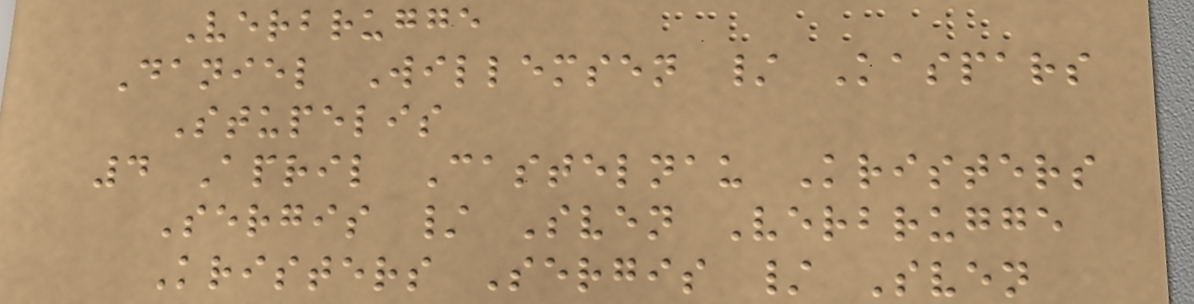Verbrugge
Daniel Willemsen / Kaspars
Stupelis
4 April Castelnau Kristers
Sergis / Sven Verbrugge
Kristers Sergis / Sven
